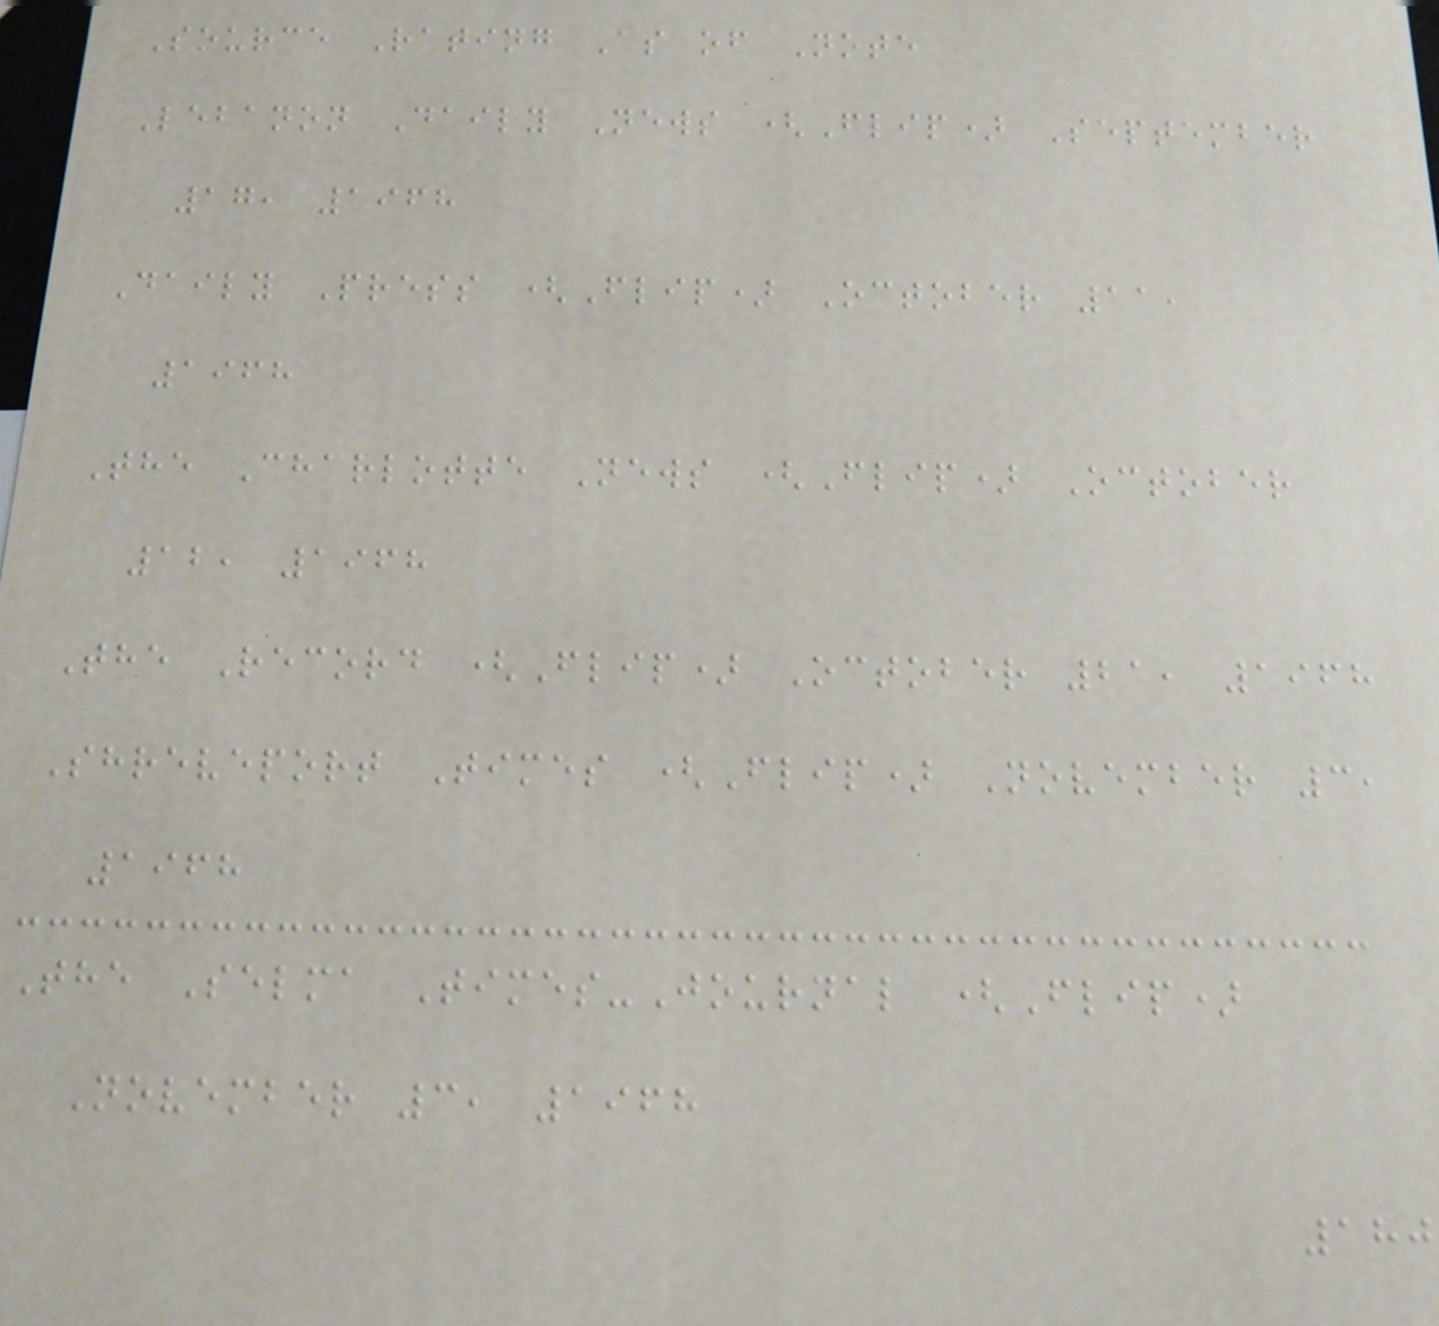Source Rating As of Note
Lebanon Daily News (Flip) September
17, 1968
Daily Press (Flip) October 11,
1968
The Charlotte News (Flip) October
12, 1968
The Record (Flip) October 21, 1968
Shreveport Times (Flip) November 3,
1968
The Selma Times-Journal (Flip)
November 3, 1968
180
